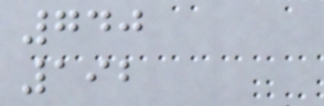740
192
